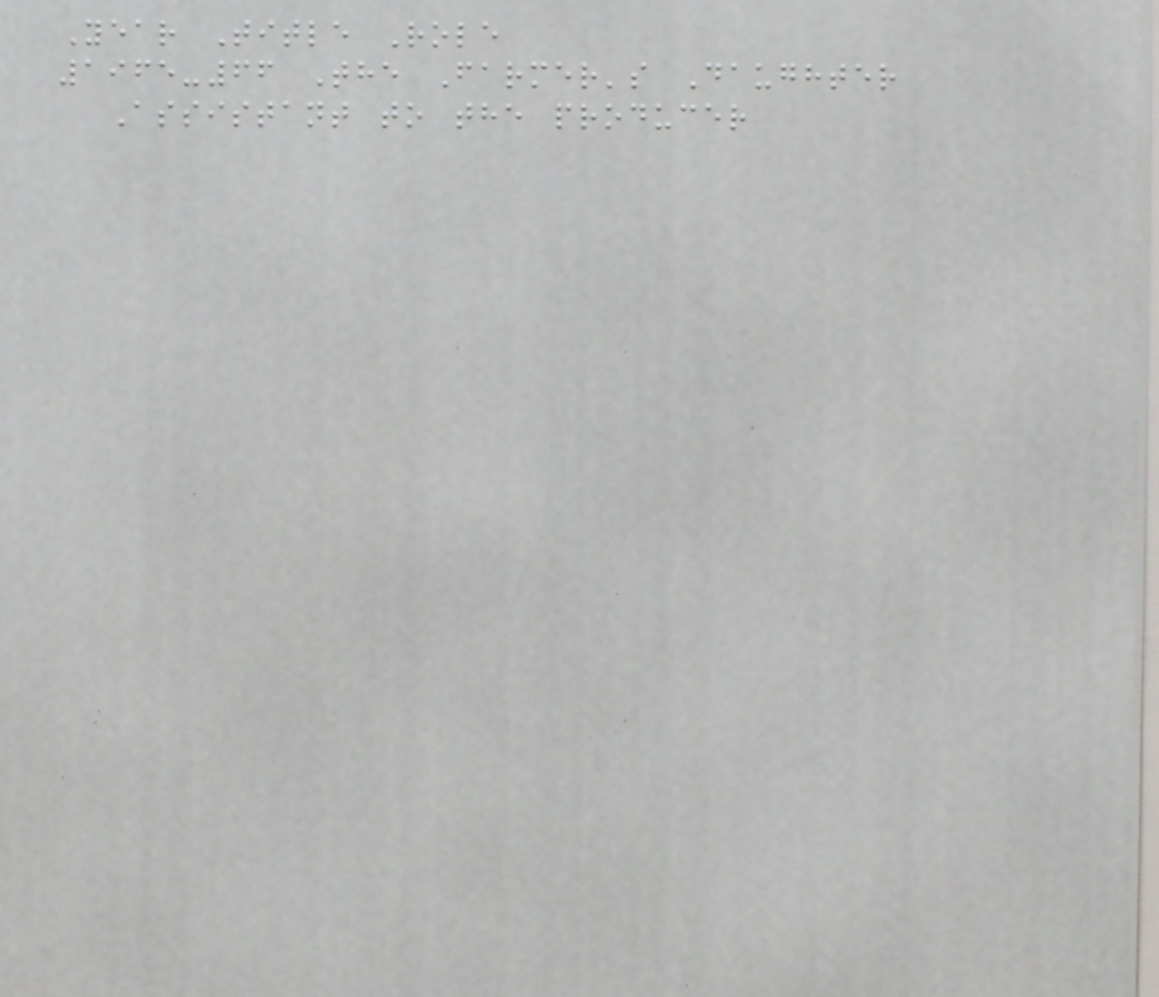Year Title Role
1965-66 The Farmer's Daughter
Assistant to the producer
